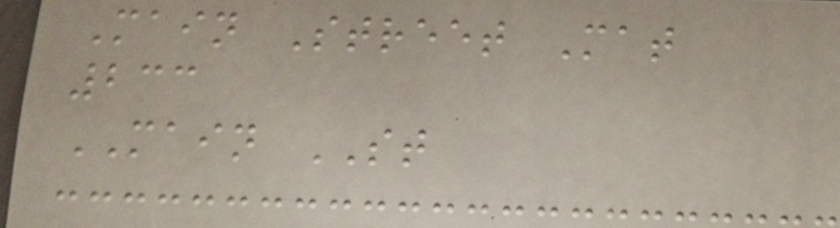Main Street Mat
233
MAIN ST
